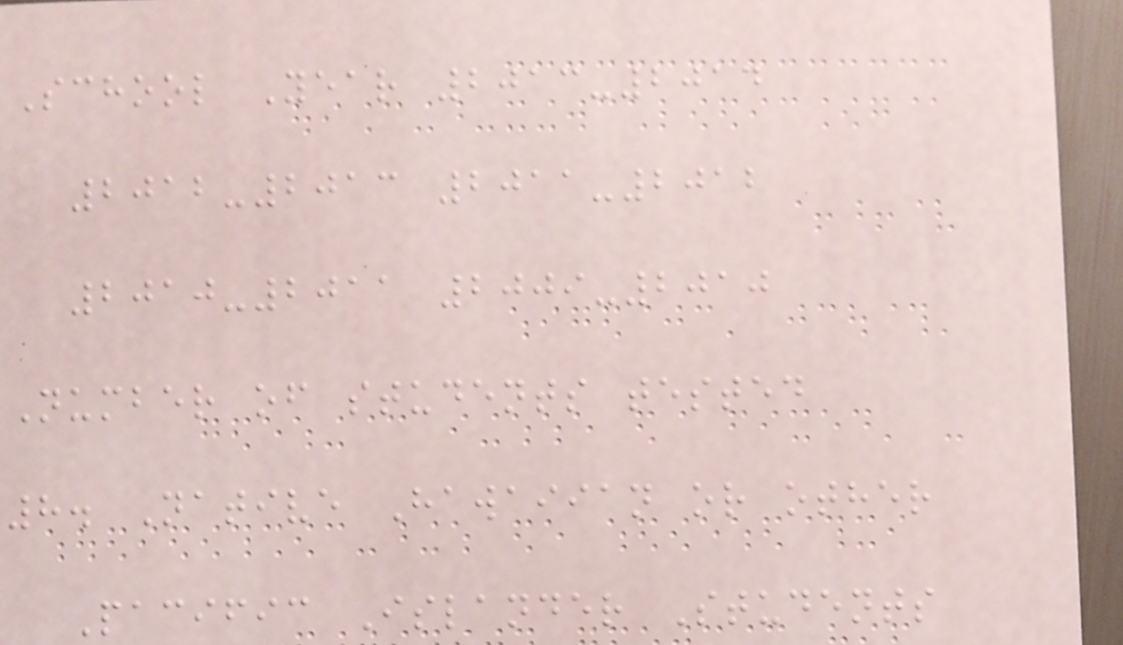School Year 2013-2014
2012-2013 2011-2012
2010-2011 2009-2010
Number of students tested
8. Native Hawaiian or other
Pacific Islander Students
